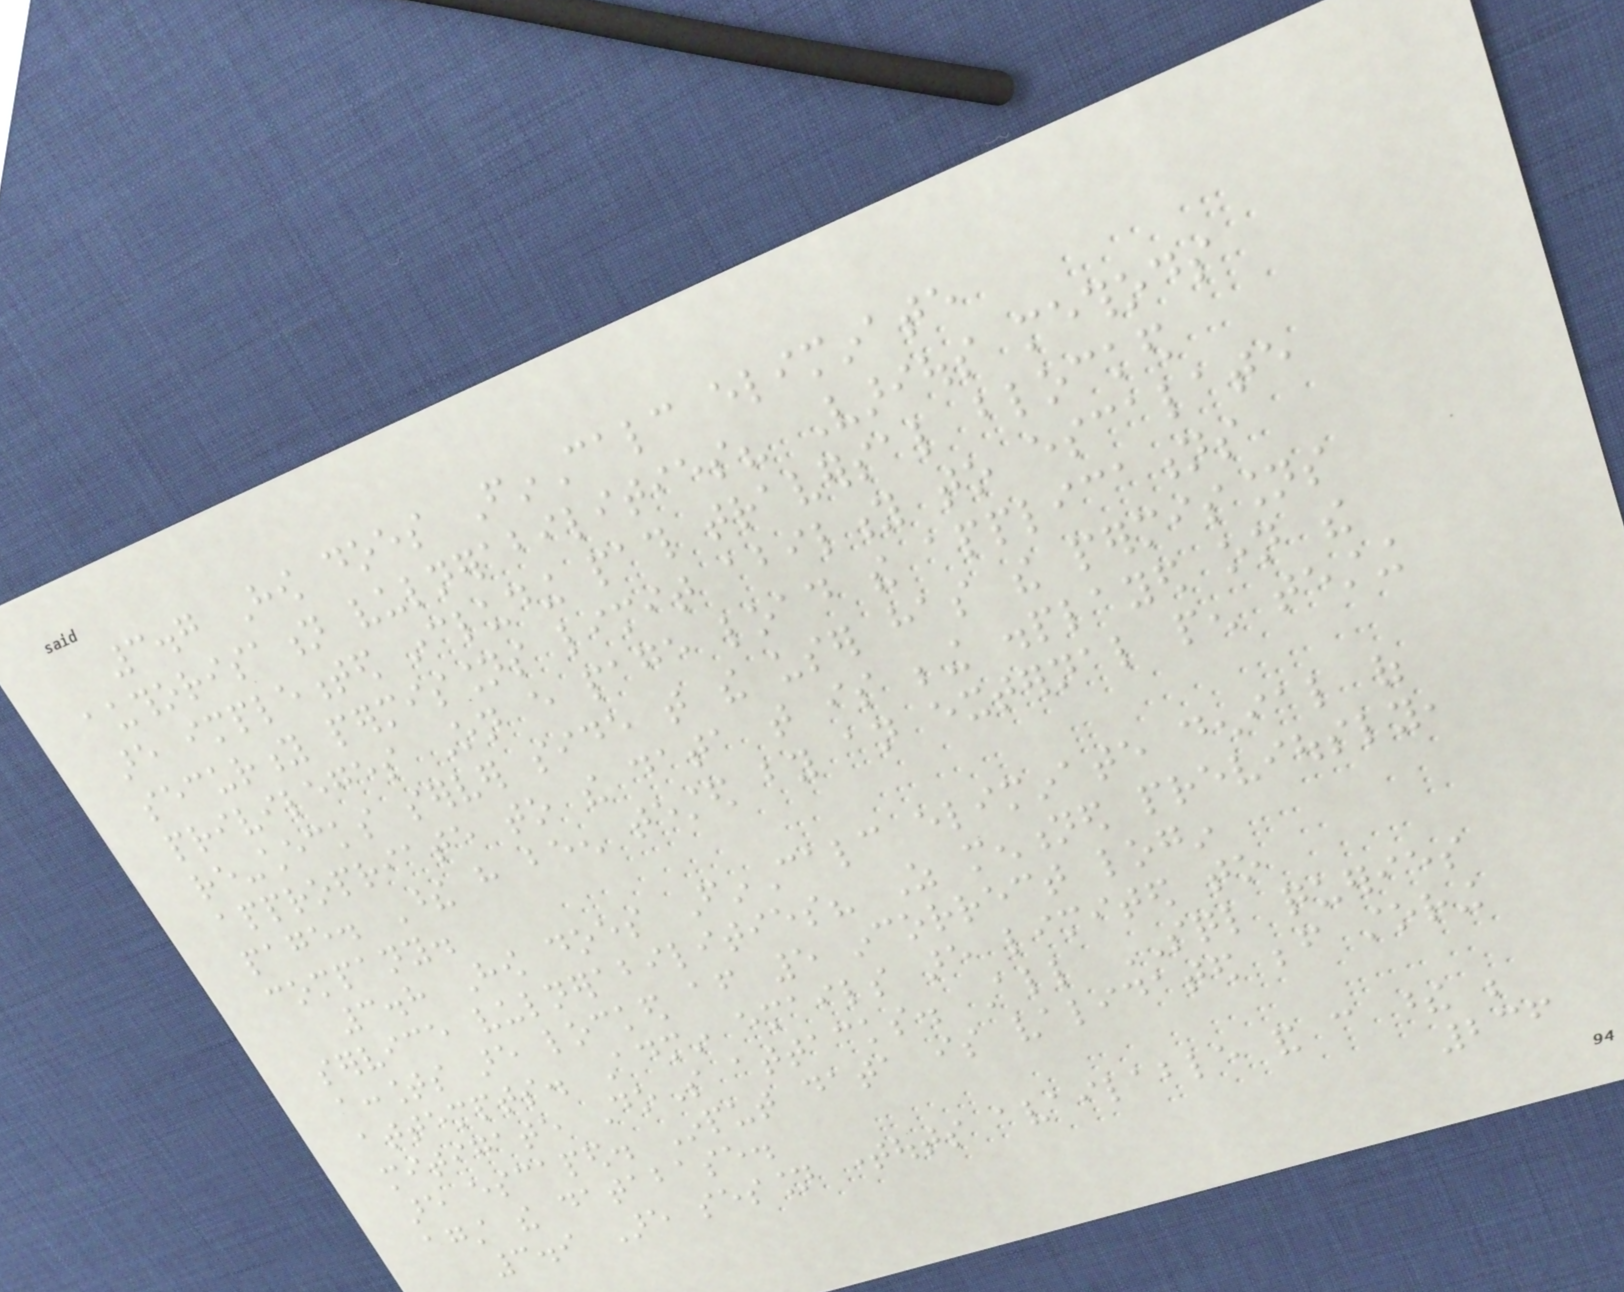3.7 How does FinCalc eliminate
authorisation vulnerabilities? Various methods
are implemented including path traversal blocked
security permissions limit ability to escalate
privileges On every page load the applications
re-checks server side that the user has the permissions
appropriate to the data that is being displayed on the
page. These have been tested by an external pen testing
company.
3.8 How does FinCalc eliminate denial of
service vulnerabilities? As mentioned previously,
accounts are locked after 5 incorrect login
attempts. Admin emails are limited to
mitigate DoS attacks. All SQL queries
are escaped. Input data is validated before storing
against the database.
3.9 Are session timeouts available and can these be
236
